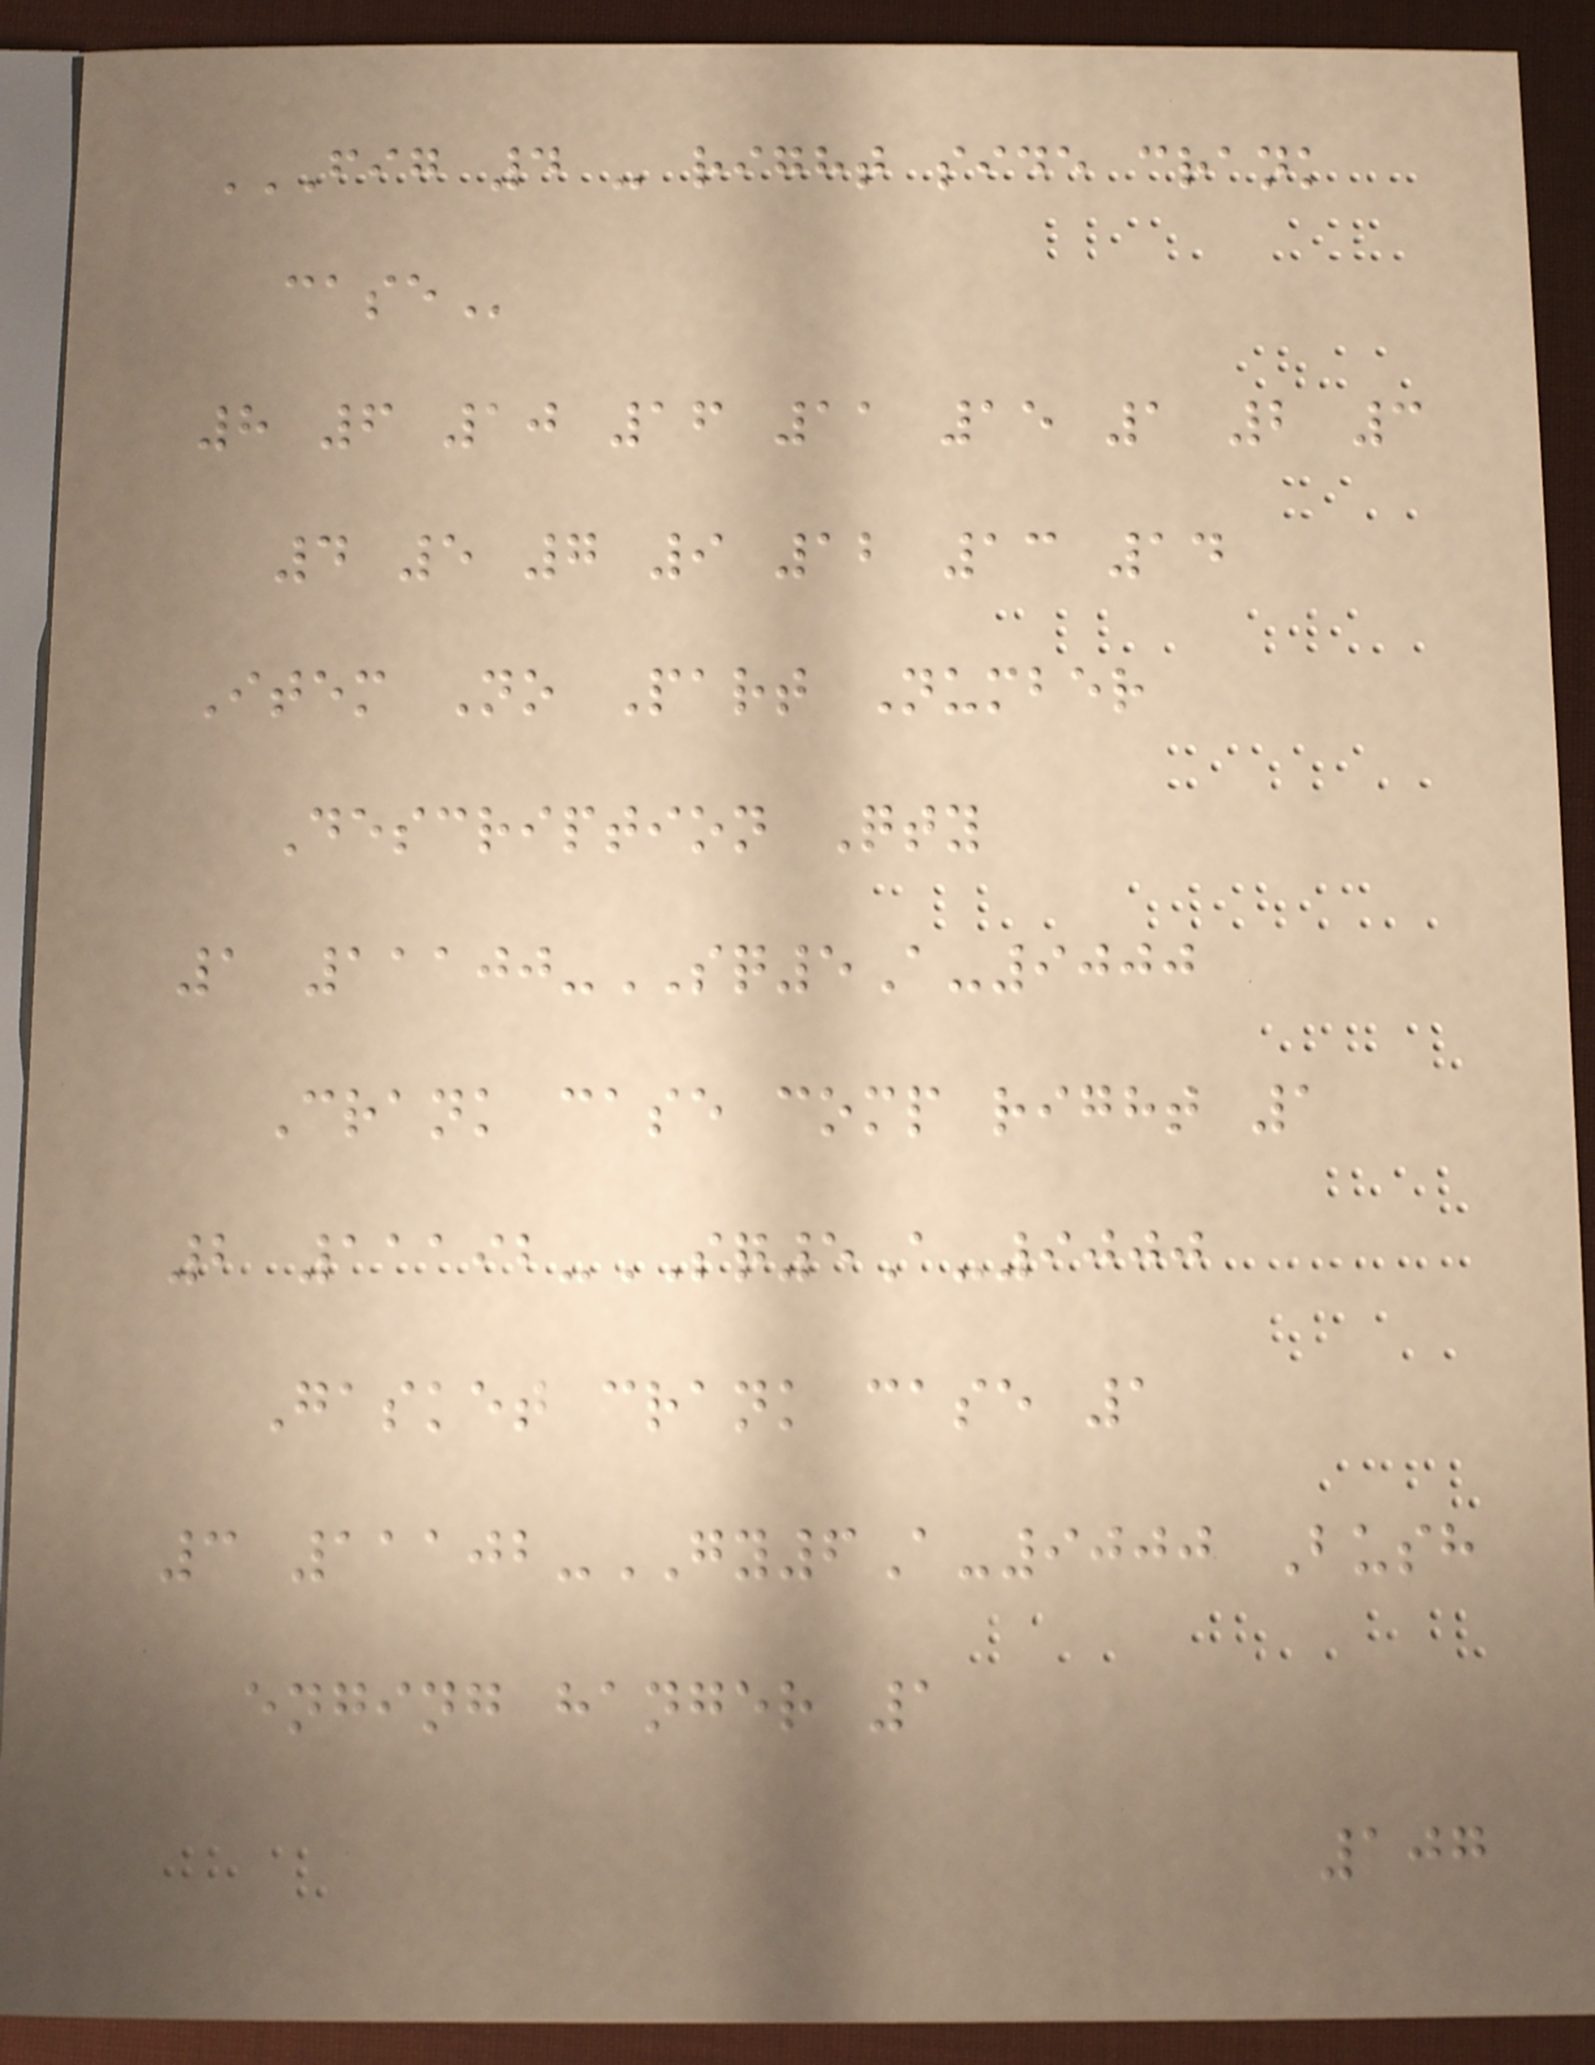FIG 4 - RIGHT SIDE CRANK
CASE
8 6 10 16 11 15 1 2 3
4 5 7 9 12 13 14
Item No Part Number
Description Qty
1 11100-SQ5A-9000
Crank case comp right 1
2 11192-SQ5A-9000
Gasket crank case 1
3 11102-GY6A-9000 Bush
enging hanger 1
107
